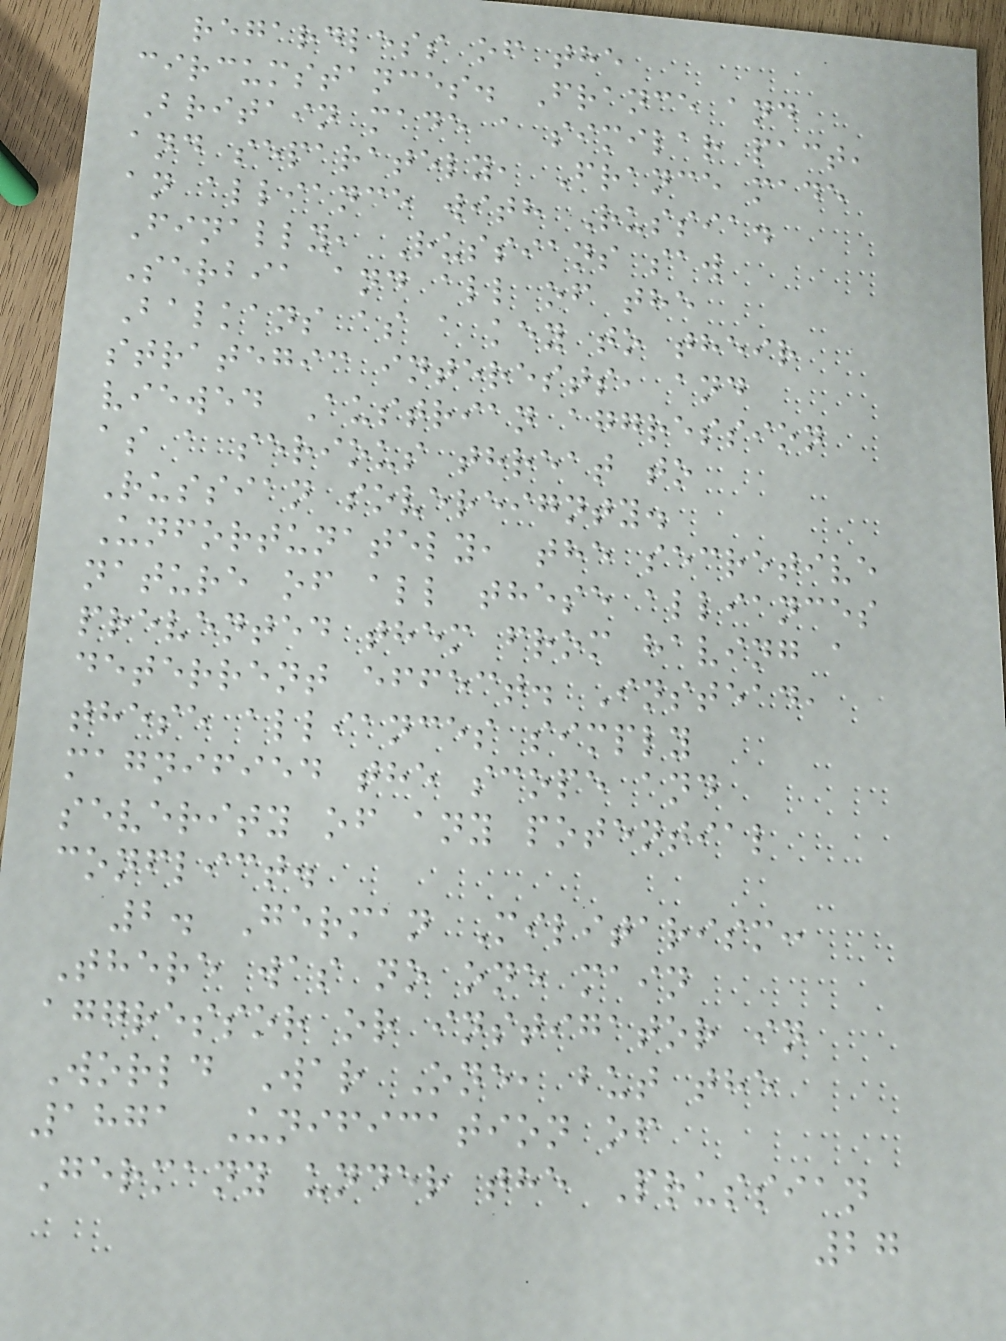regardless of the
circumstances. France and
Britain made a similar pact,
and separately, France made
an alliance with Russia.
Finally, Russians saw
Serbia and all of the
Balkans as a key to their
strategic interests, and
viewed Austrian aggression
as a serious threat to
Russian sovereignty.
Unfortunately, the secretive
nature of all these alliances
prevented them from having a
deterrent effect. Instead,
these alliances simply
magnified the scope and
severity of any potential
conflict.
2. German Militarism:
There was no one main
aggressor or instigator in
World War One, but the
1871 Unification of
Germany under the Prussian
27
